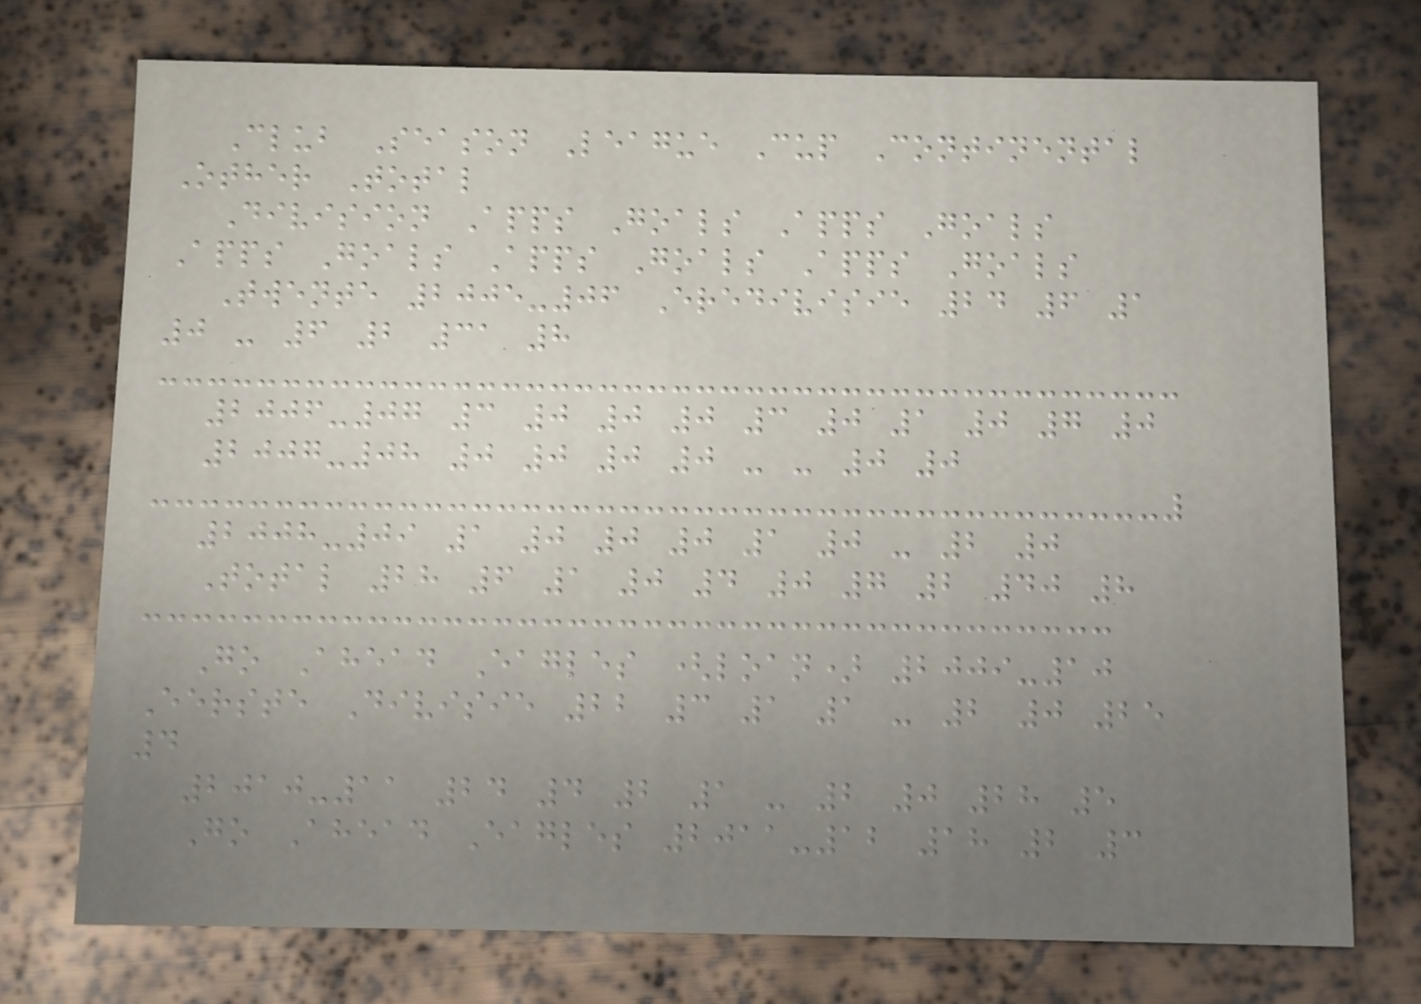Club Season League Cup Continental
Other Total
Division Apps Goals Apps Goals
Apps Goals Apps Goals Apps Goals
Twente 2005-06 Eredivisie 24 6 1
0 - 6 2 31 8
2006-07 3 0 0 0 3 0 1 0 7 0
2007-08 0 0 0 0 - - 0 0
2008-09 1 0 0 0 1 0 - 2 0
Total 28 6 1 0 4 0 7 2 40 8
Go Ahead Eagles (loan) 2009-10
Eerste Divisie 22 3 1 1 - 2 0 25
4
2010-11 24 4 2 1 - 2 0 28 5
Go Ahead Eagles 2011-12 18 2 3
